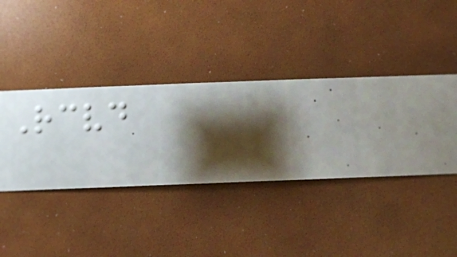Received
